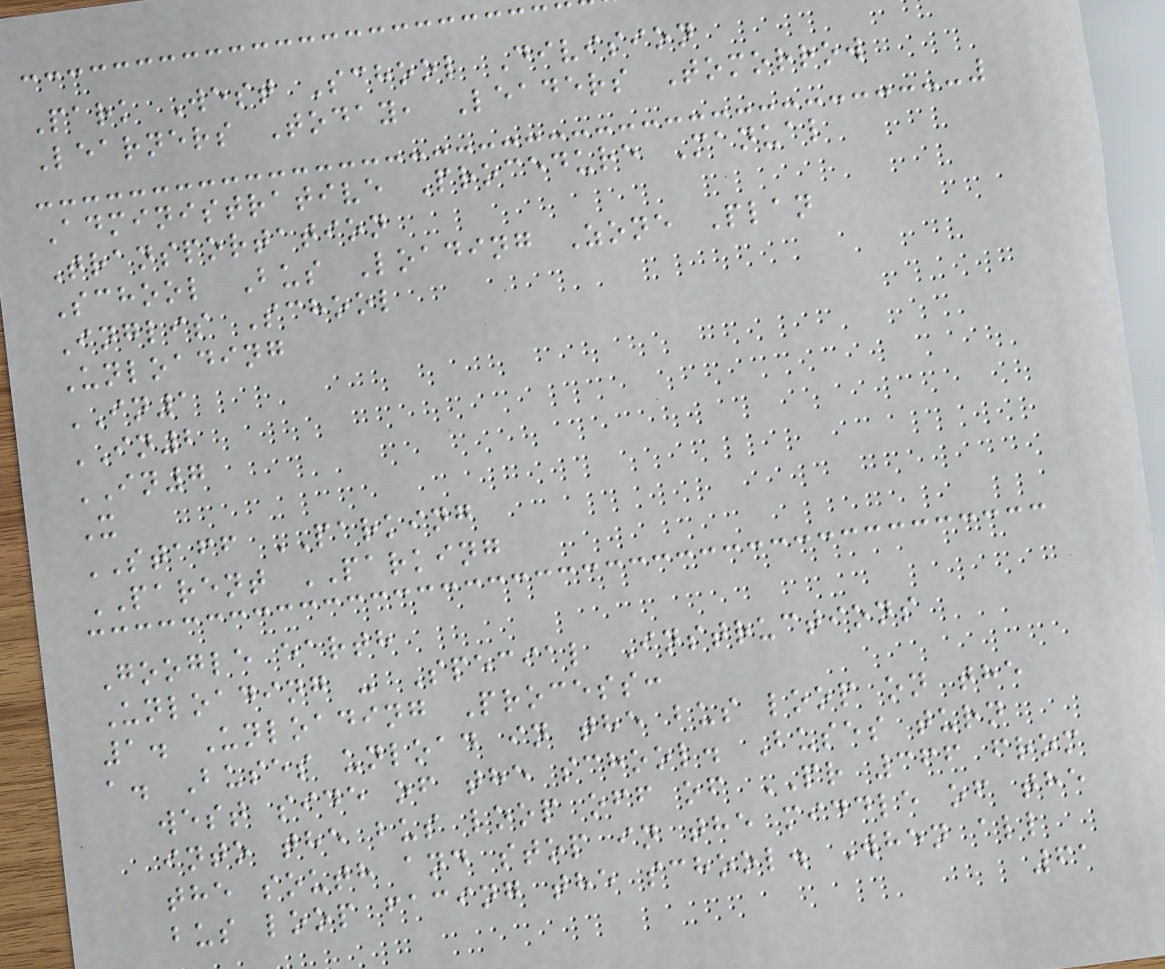Park West School Division
Learners Today, Leaders Tomorrow
Administrative Procedure Manual
Transportation
School Bus Loading Zone Plan
Inglis School
Unloading
IN1
IN2
IN7
X
STAFF PARKING
PARENT PARKING
Google earth
Unloading - Special Instructions
1. Unloading Process:
a. Buses unload in the bus loop on the
west side of the school. Buses turn
into the bus loop off of PR 366 from
the south and stop in the middle of the
bus loop facing the school. When all
61
